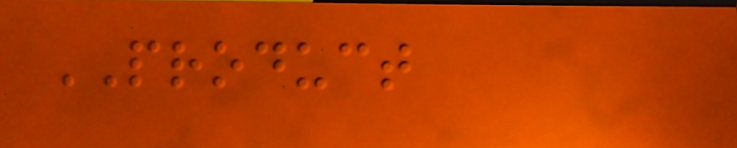PRODUCT
